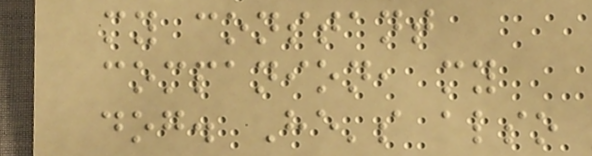my constant
companion, my
dog. He's also
